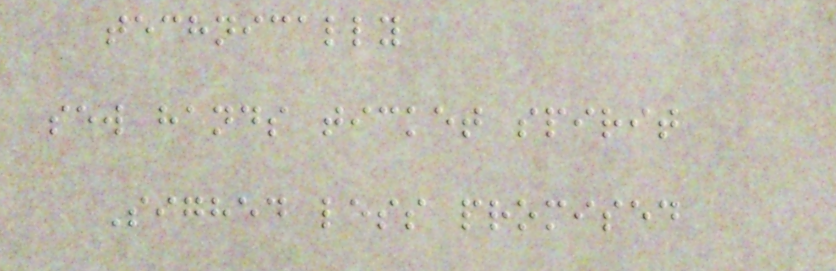technically
sew hands ticket spirit
Sighed less promised
